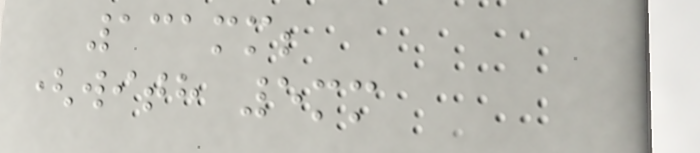131mm;
(with 5mm
